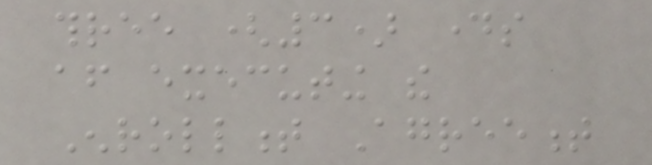three (3) days
after executing the
Enrollment Agreement
